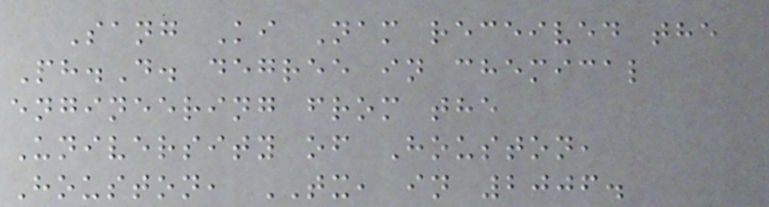Sang Ki Nam received the
Ph.D. degree in chemical
engineering from the
University of Houston,
Houston, TX, in 2006.
